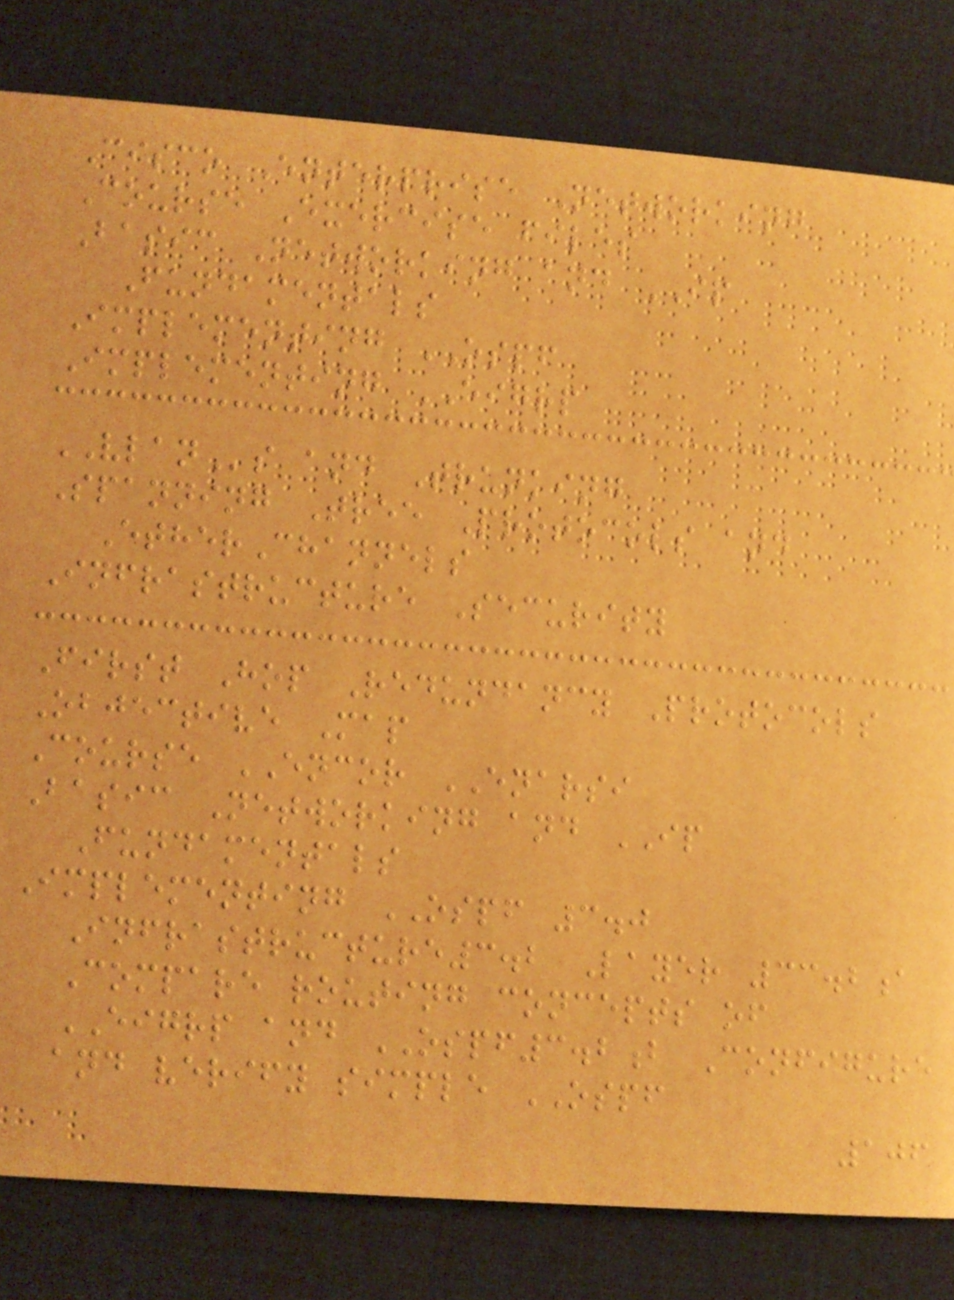Cisco Enterprise Networking
Course Exercise files
Basic Networking and IP
Fundamentals
Implementing OSPF
Implementing EIGRP
VLANs and Trunking
Spanning Tree Protocols and
EtherChannels
Infrastructure Security
First Hop Redundancy Protocols
Objective Map
Course ENCOR ENARSI
Basic Networking and IP
Fundamentals
Implementing OSPF 3.0
Infrastructure3.2 Layer 33.2a
Compare routing concepts of
EIGRP and OSPF3.2b Configure
and verify simple OSPF
106
